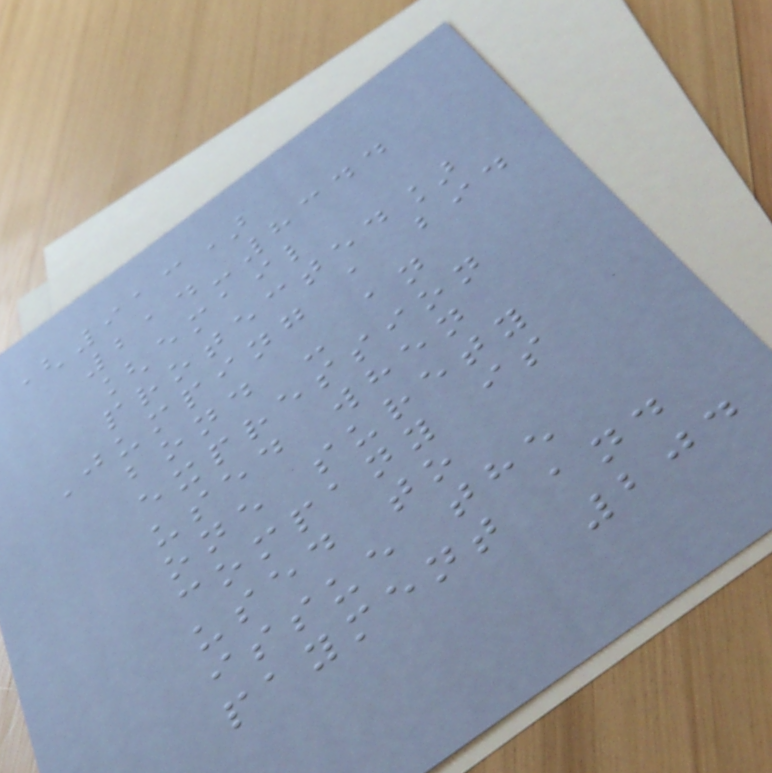(913)
214-8344
[email
protected]
Jumping a bid
bond - an
expression
used when
one surety
company is
used to
issue the
payment and
204
